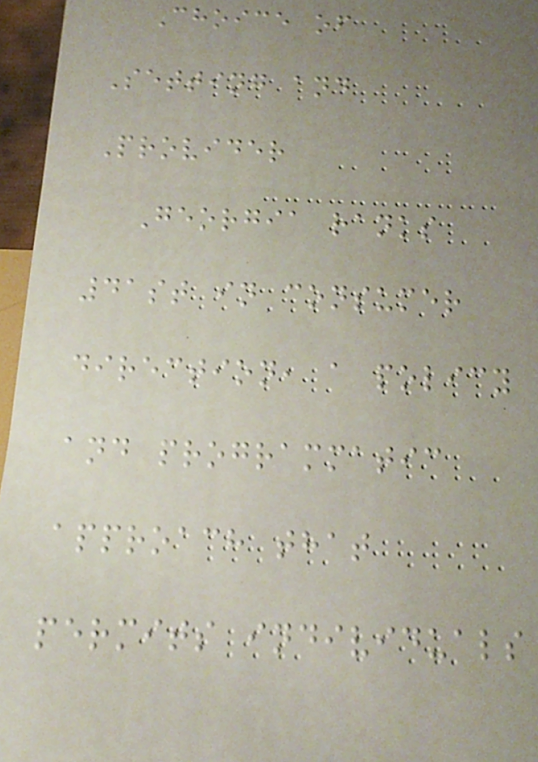Choice of
Setting and
Provider
Georgia ranks
41st in consumer
direction, a policy
and programmatic
approach that
permits individuals
